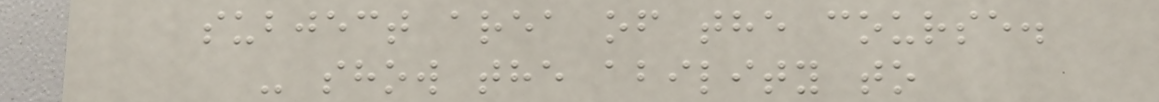subject area of the course.
- show the ability to
